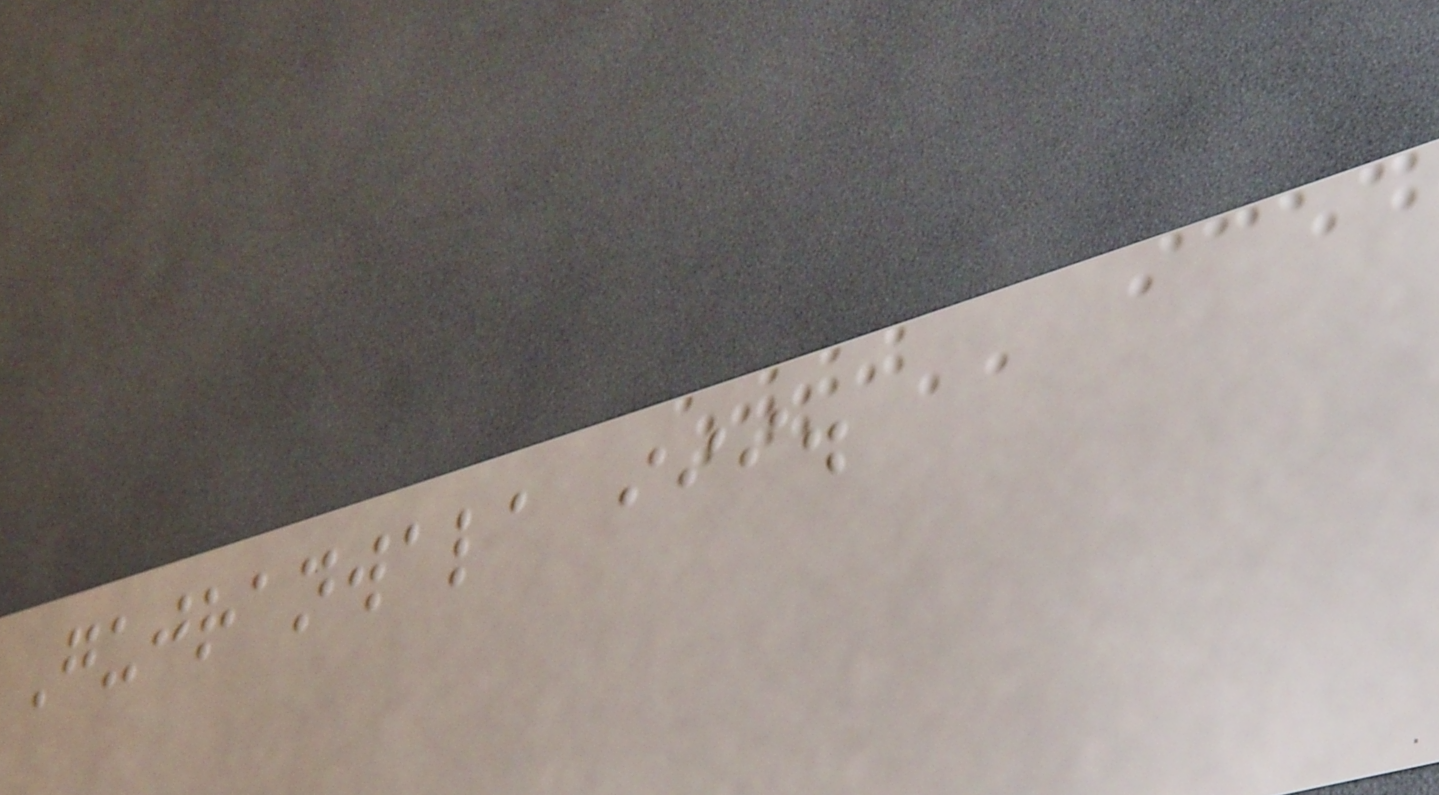Gujranwala iii.
